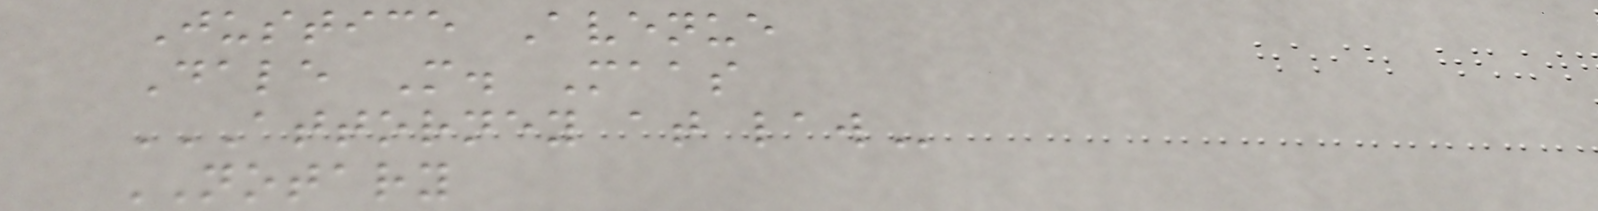Justice Avenue
Dale M. Maas
ATTORNEY AT LAW
NOTARY
